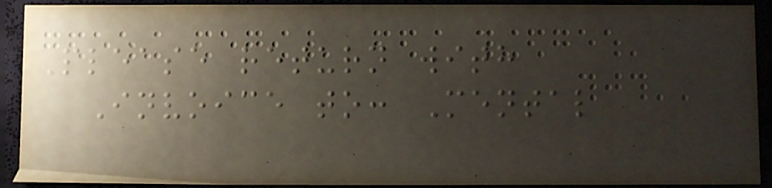Please return with
Invoice to: Mental
